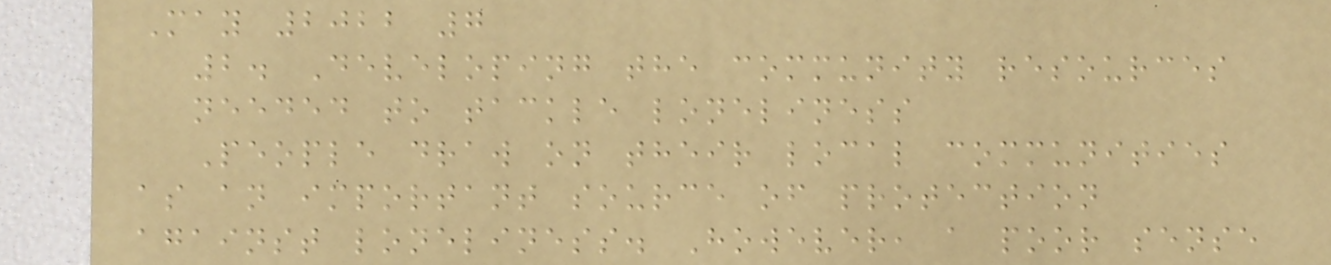May 2022 7
2. Developing the community resources
needed to tackle loneliness
People draw on their local communities
as an important source of protection
against loneliness. However, a poor sense
